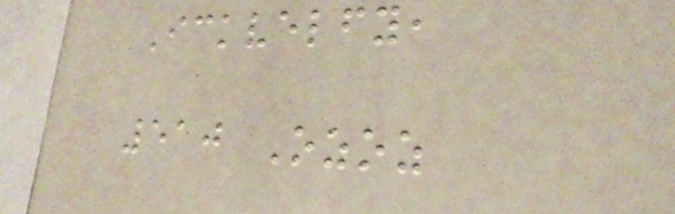Ickvelfy,
510 Ozoz
